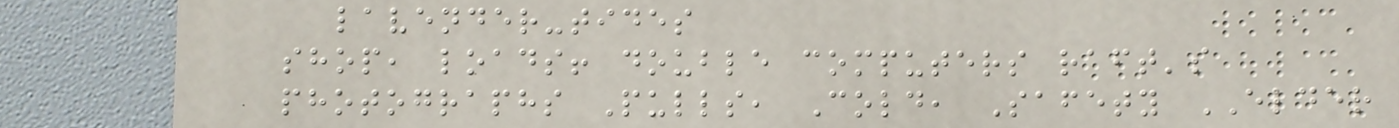lavender-tides
shop, loads! double computers raft's
photographs Pulls, Cold, Safety ELDER
